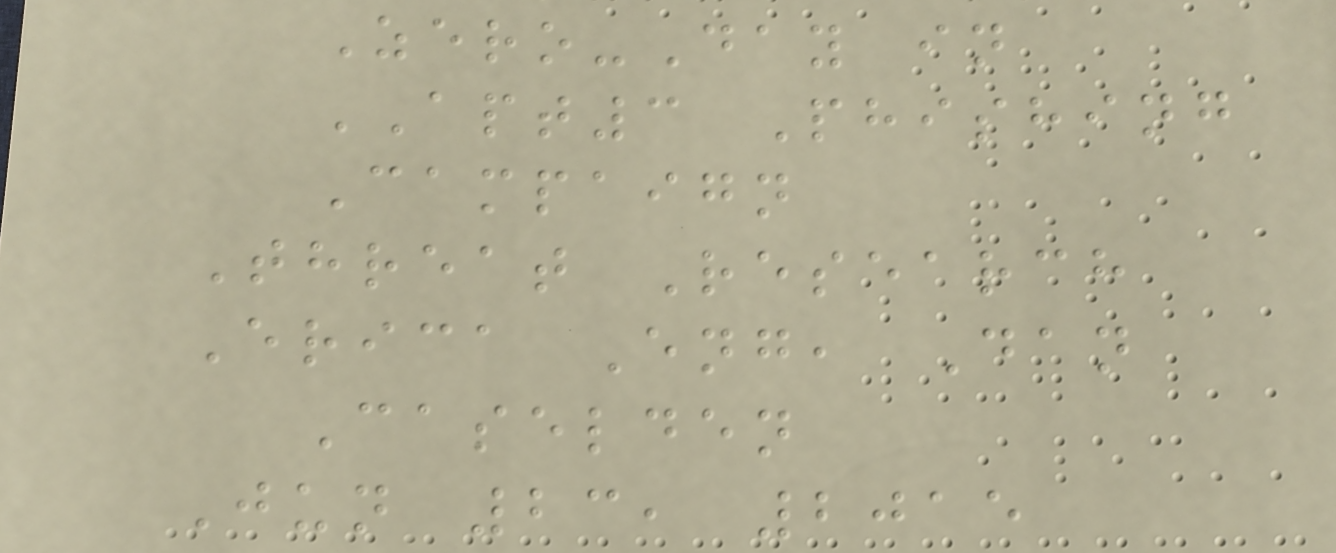Zero-Day in
APT3 Phishing
Campaign
Threat Research
Erica Eng, Dan
Caselden
Jun 23, 2015
